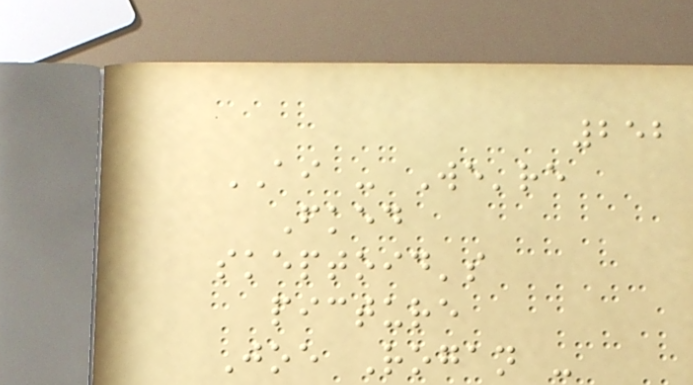252
AI - We're
Fked
skeptoid's
picture
Joe Rogan -
